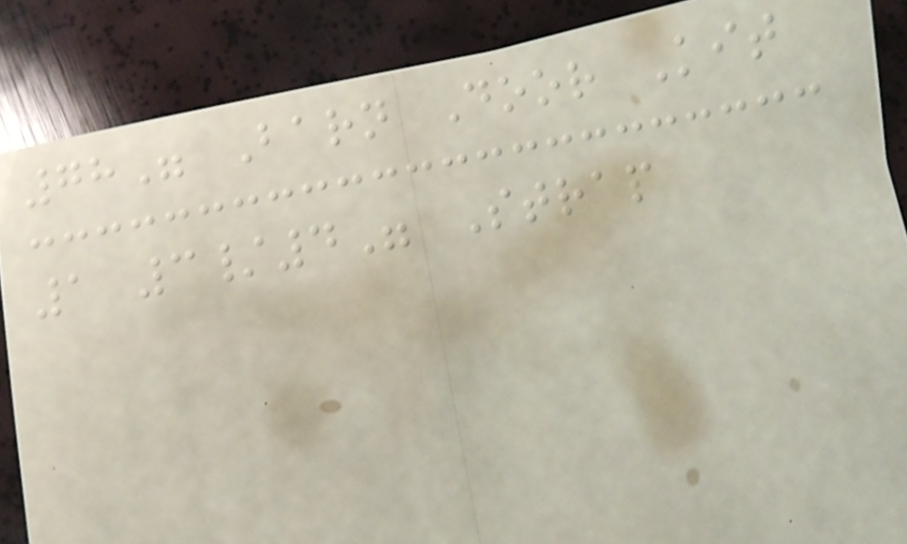78" Barn Door Kit
1 3/4" Strap
